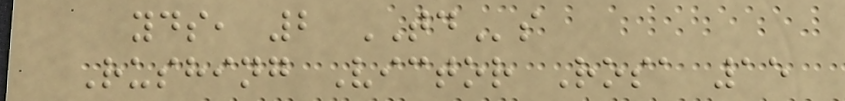yds, 2 TDs
Rushing Victor Rosa 15
